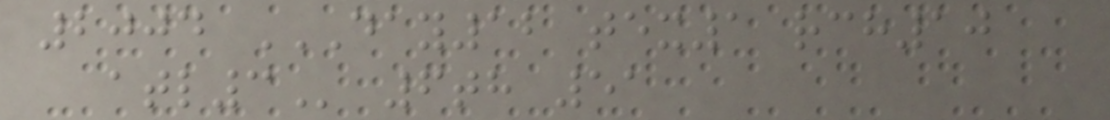2004 DAY12 TEX1 RCH10
ATL3 6th 51
